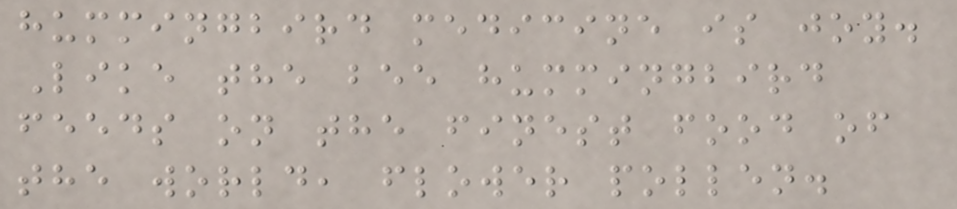hummingbird medicine is joy.
Like the bee hummingbird
feeds on the finest food of
the world, flower pollen.
